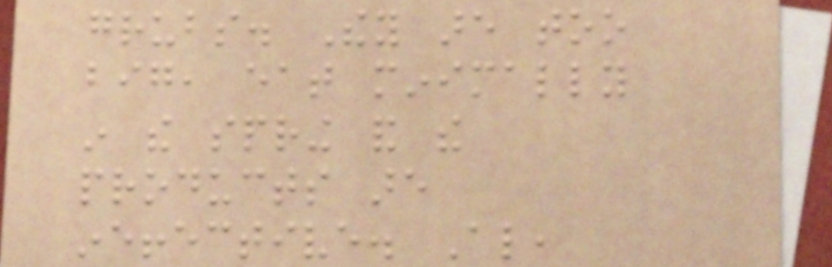grubs. They are too
big, eat minimally
in the spring and the
products are
ineffective. Also,
